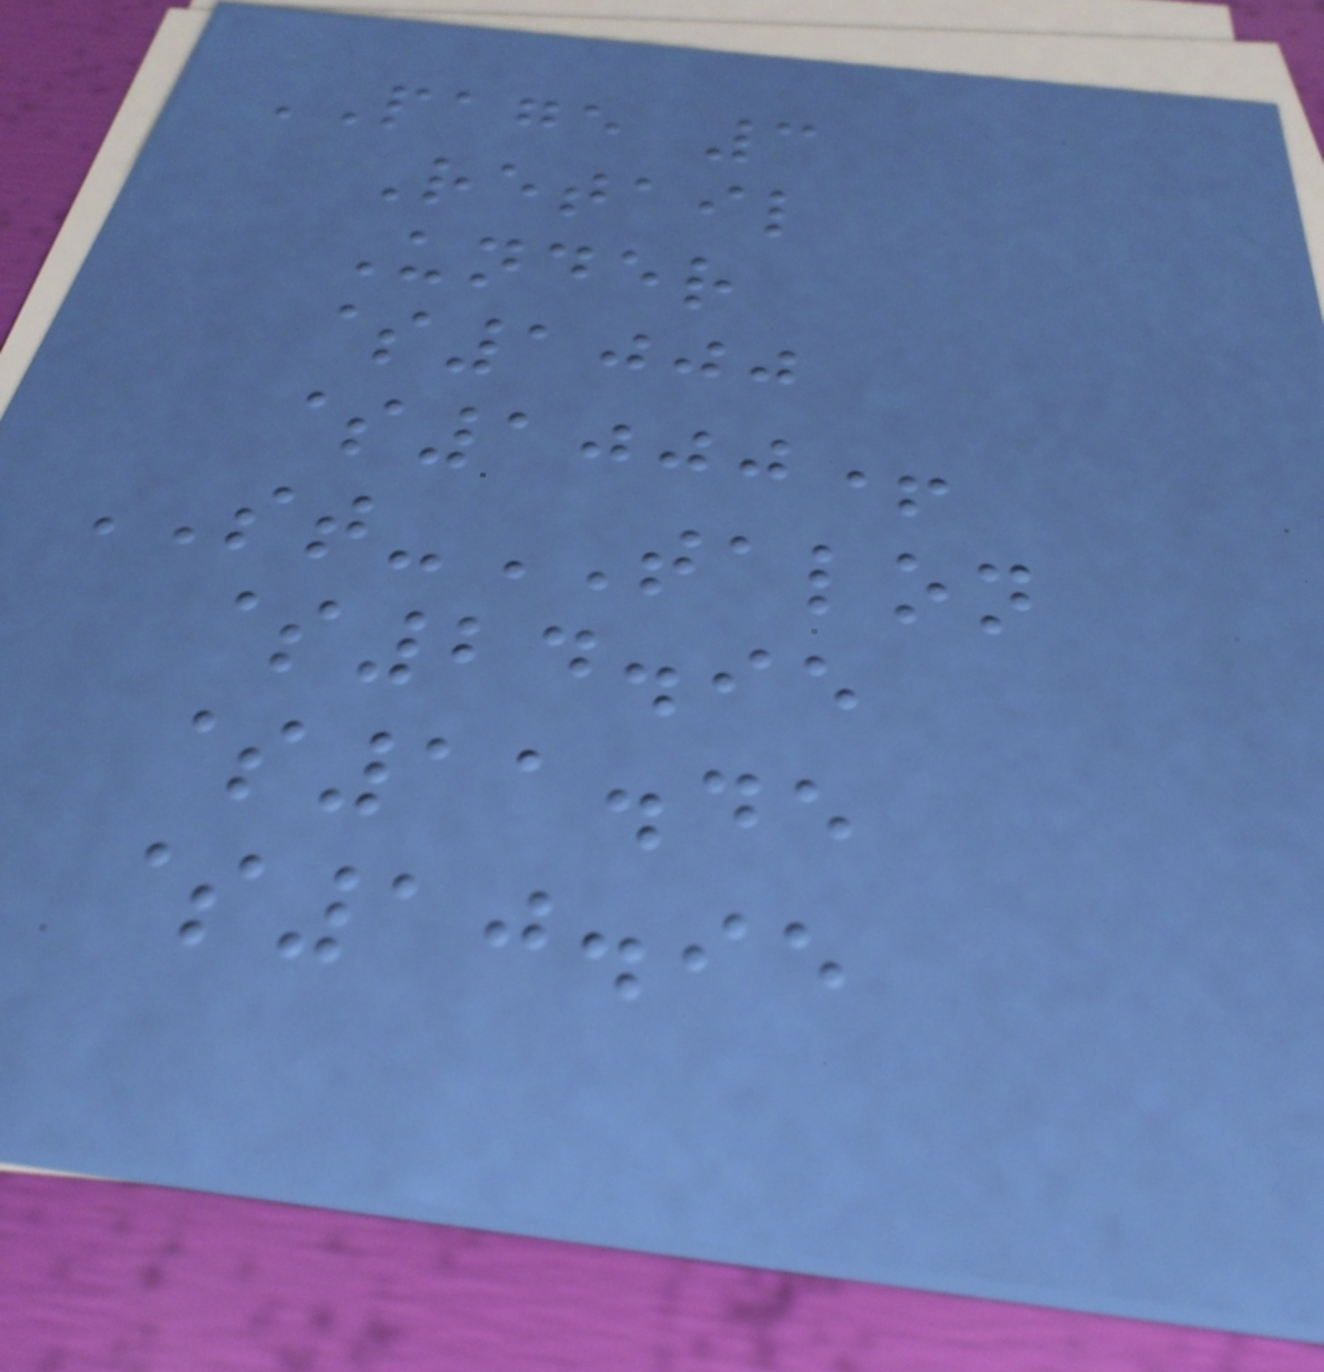PAGE 3
Retail
Under
$1000
$1000+
ST-TALON
$24.95
$11.45
$10.95
